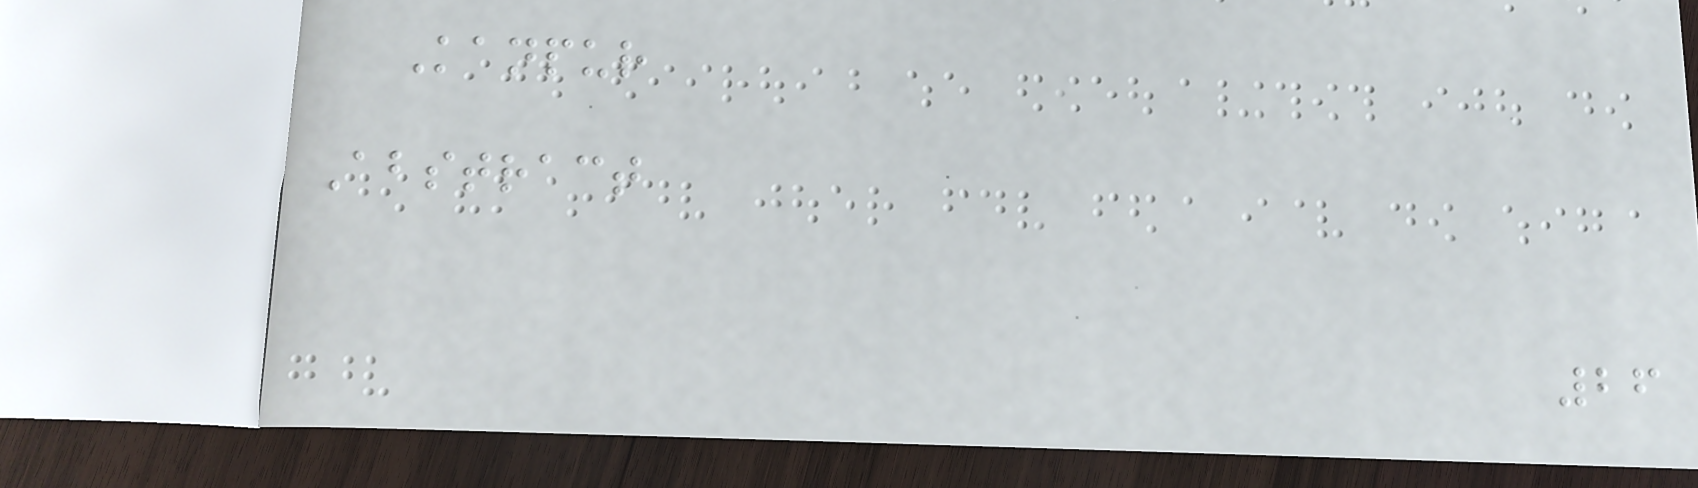Kanpur
Abstract
26
